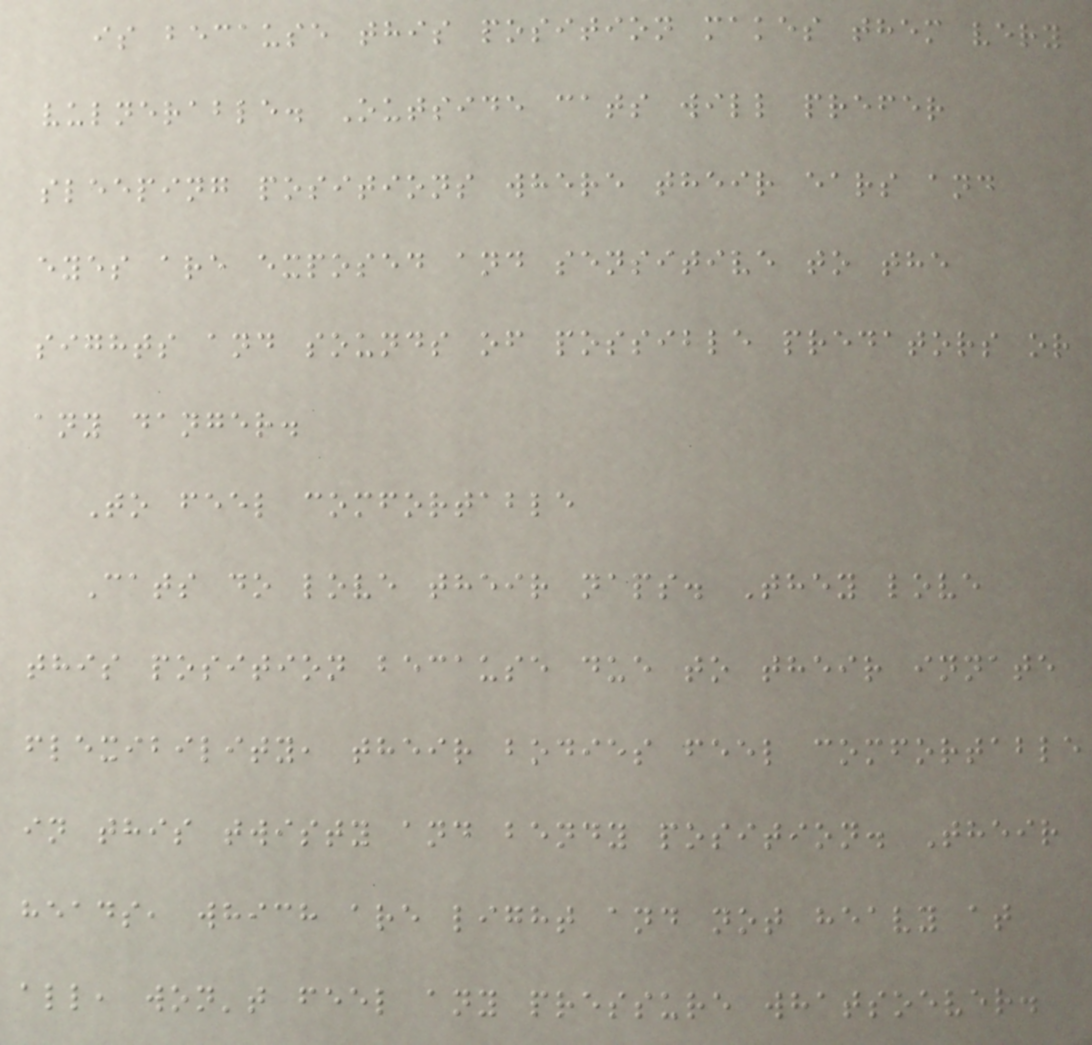is because this position makes them very
vulnerable. Outside cats will prefer
sleeping positions where their ears and
eyes are exposed and sensitive to the
sights and sounds of possible predators or
any danger.
To feel comfortable
Cats do love their naps. They love
this position because due to their innate
flexibility, their bodies feel comfortable
in this twisty and bendy position. Their
heads, which are light and not heavy at
all, won't feel any pressure whatsoever.
